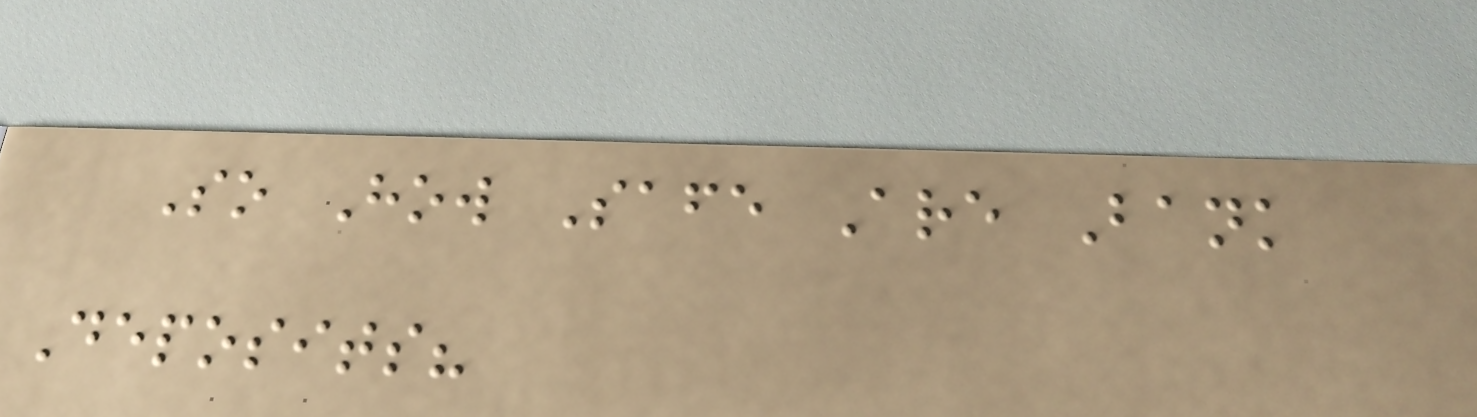So How Safe Are Bank
Deposits?
